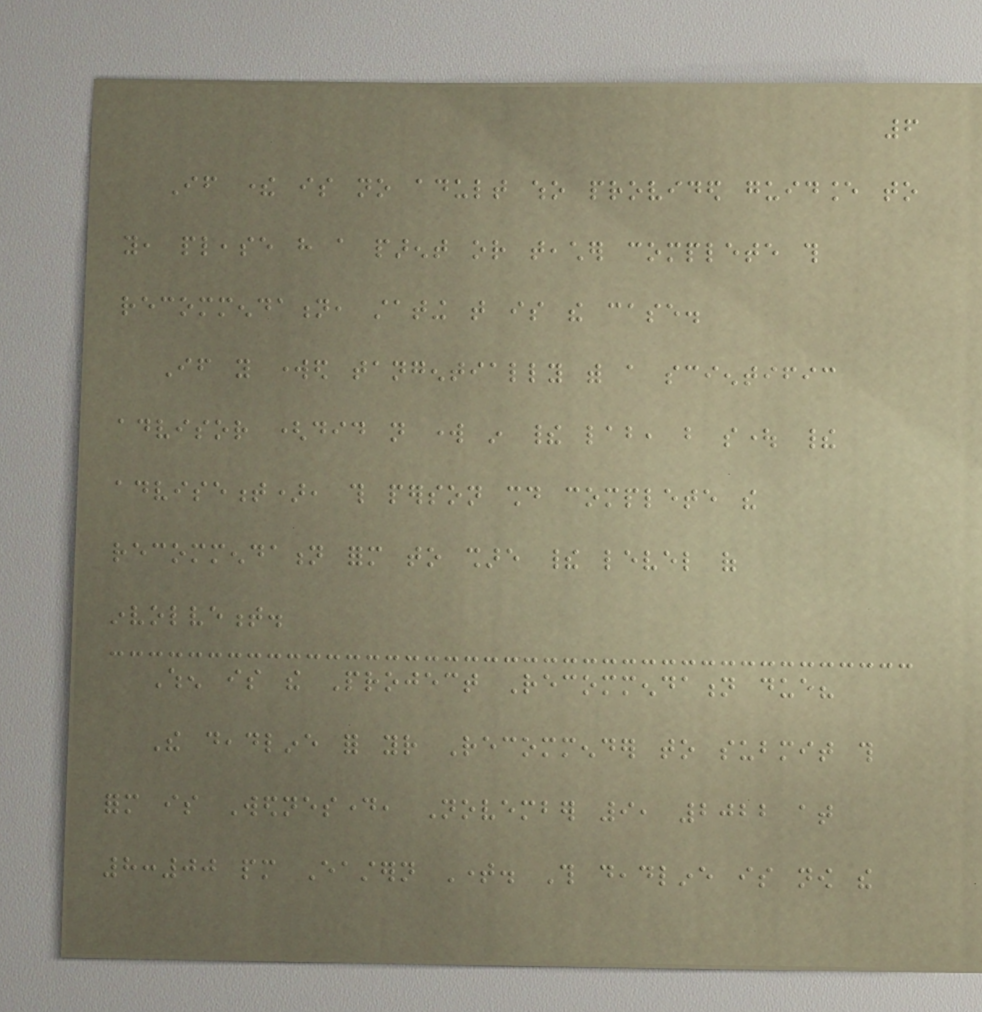6
If there is no adult who provided guidance to
you, please have a parent or teacher complete this
recommendation, stating that is the case.
If you worked tangentially with a scientific
advisor (did not work in their lab, but sought their
advisement), this person should complete the
recommendation form to share their level of
involvement.
When is the Project Recommendation due?
The deadline for your Recommender to submit this
form is Wednesday, November 9, 2022 at
8:00 pm Eastern Time. This deadline is now the
